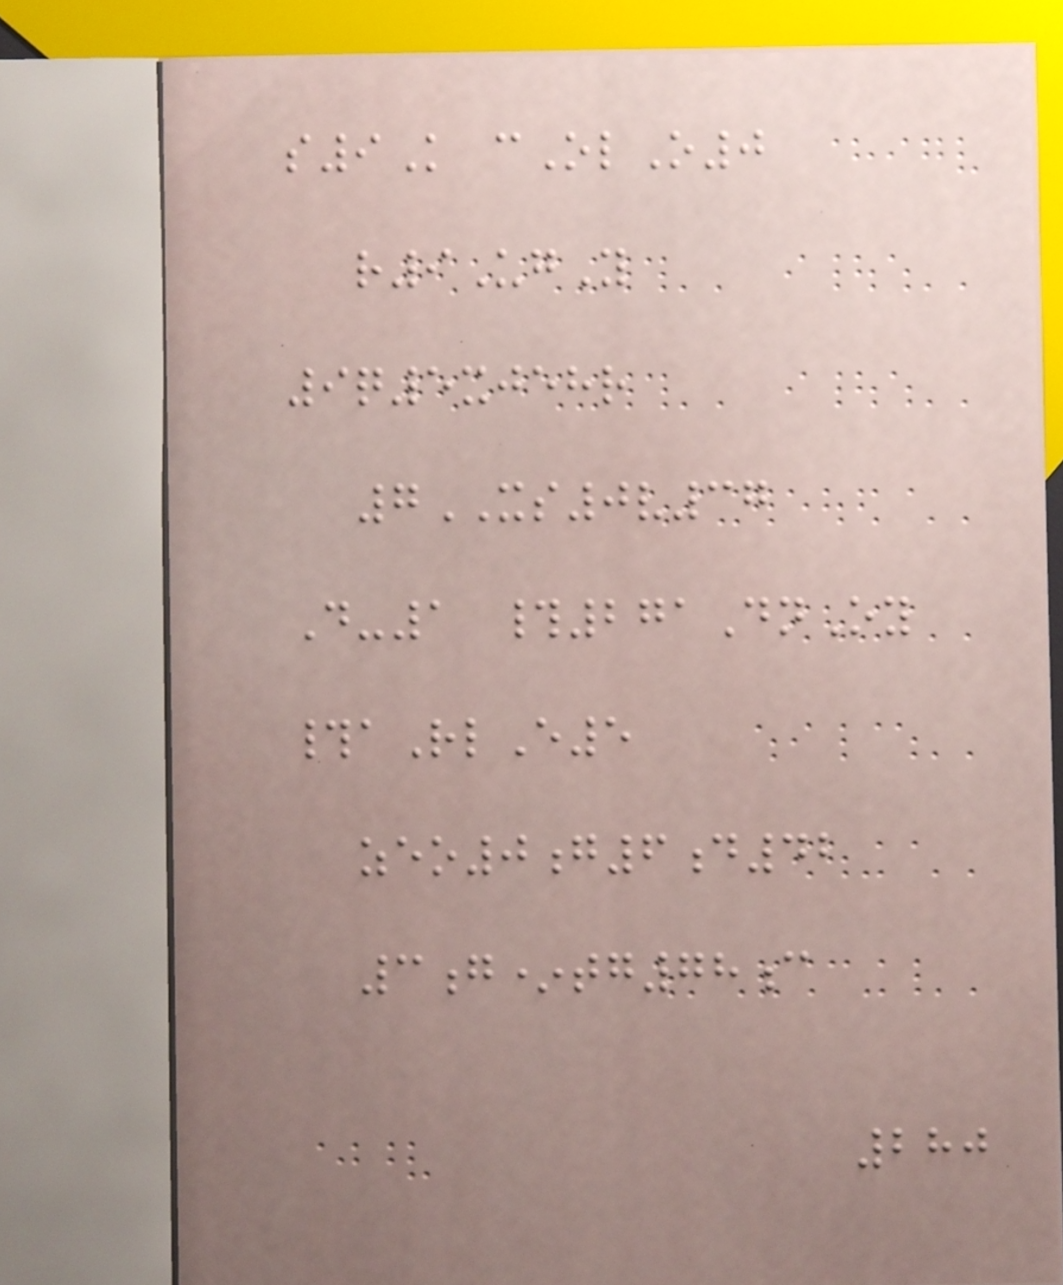s9K cOlO0
r9UgY
9q5xjehr
7XS0v37
D-1 #271DnOy
#aRlE5
zeo0g6d42
3g*tg78c
280
